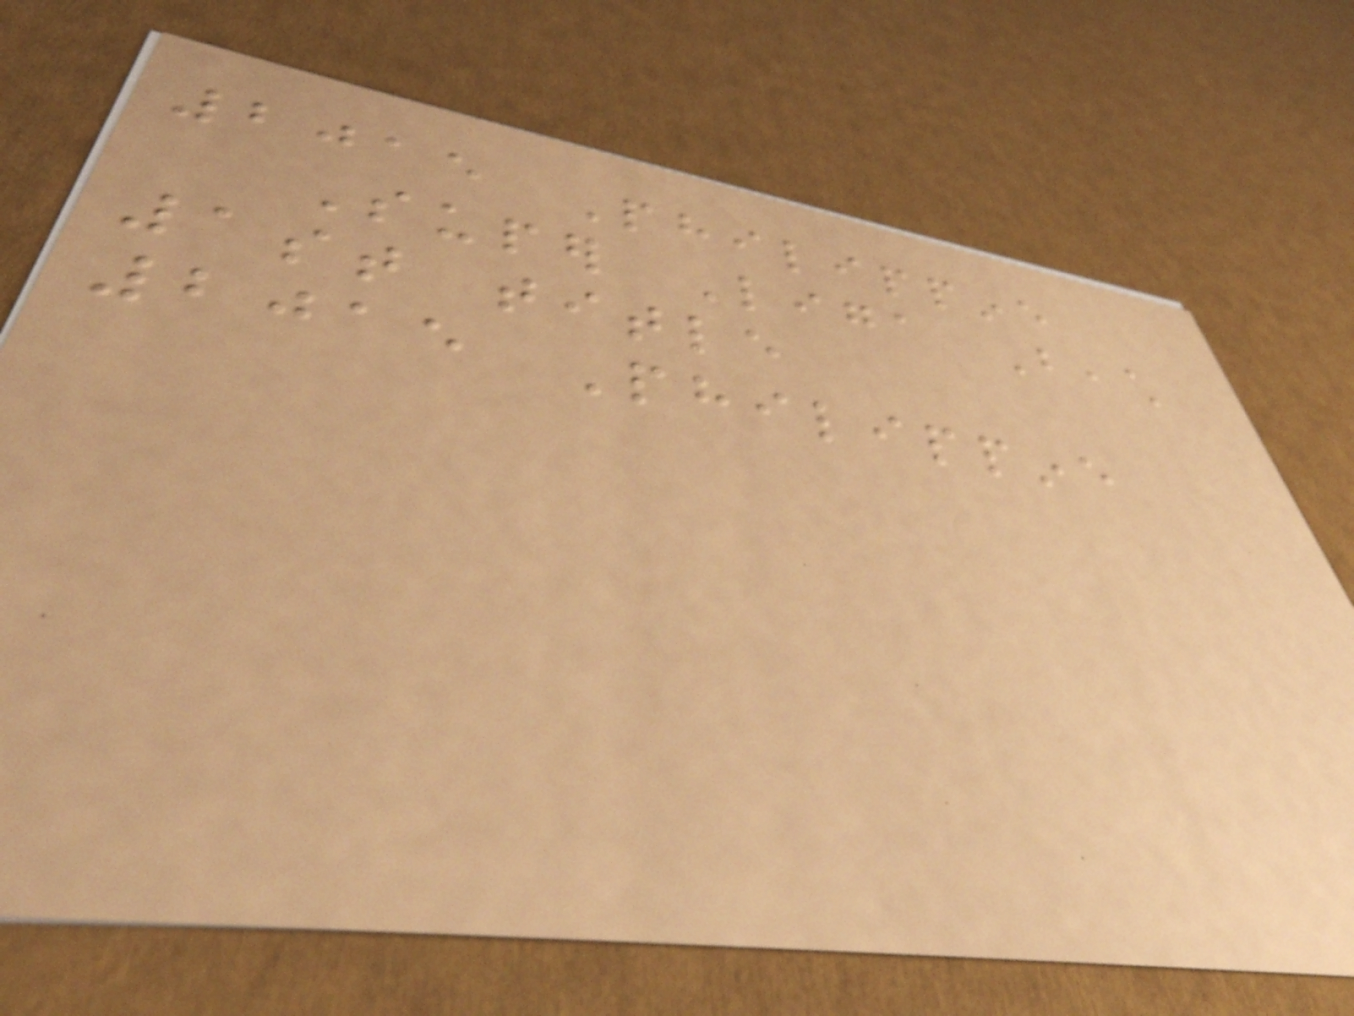2015 Philippine
Super Liga Beach
1st title
2015 Philippine
